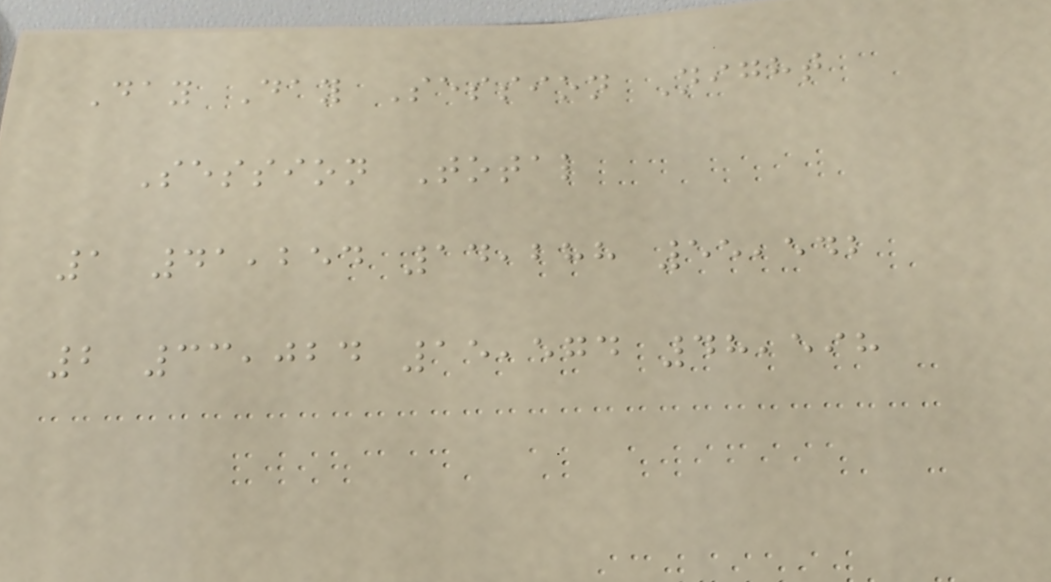Day Day Session Night
Session Total
1 41,254 14,288 55,542
2 33,024 15,574 48,598
